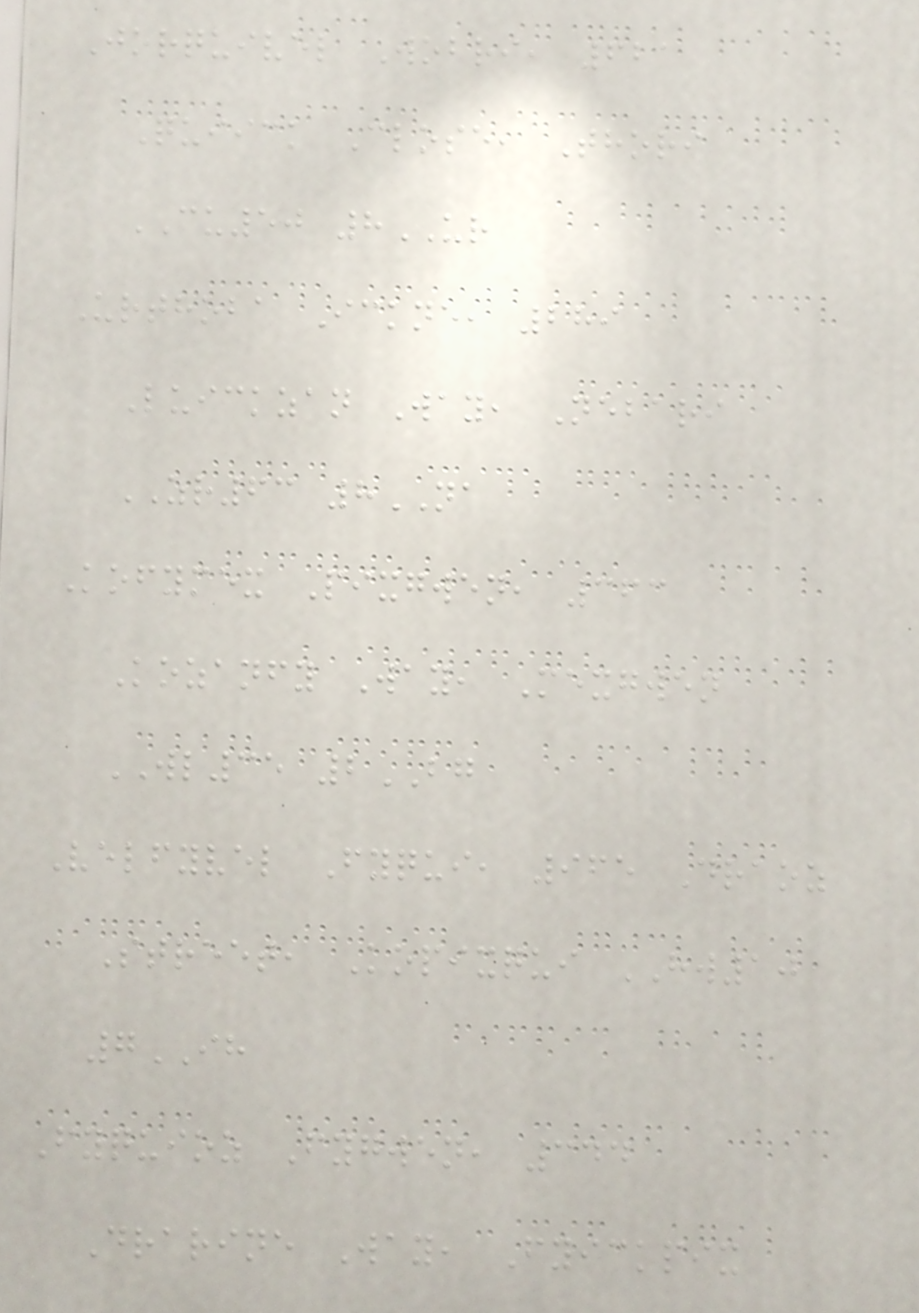Jorquivel Wobri, 621
Quiick Close, Thori
CU50 8UR
Urthoba Ickne, 289
Luickzan Way, Nebari
ZR63 8NA
Kofymex Pixgwen, 363
Kozanfy Way, Mexgwen
WL35 2BG
Velfyvel Fyqui, 965 Draoz
Street, Kopixqui HW10
7IH
Fyquioz Fygwen, 344
Drarine Way, Fyickpix
